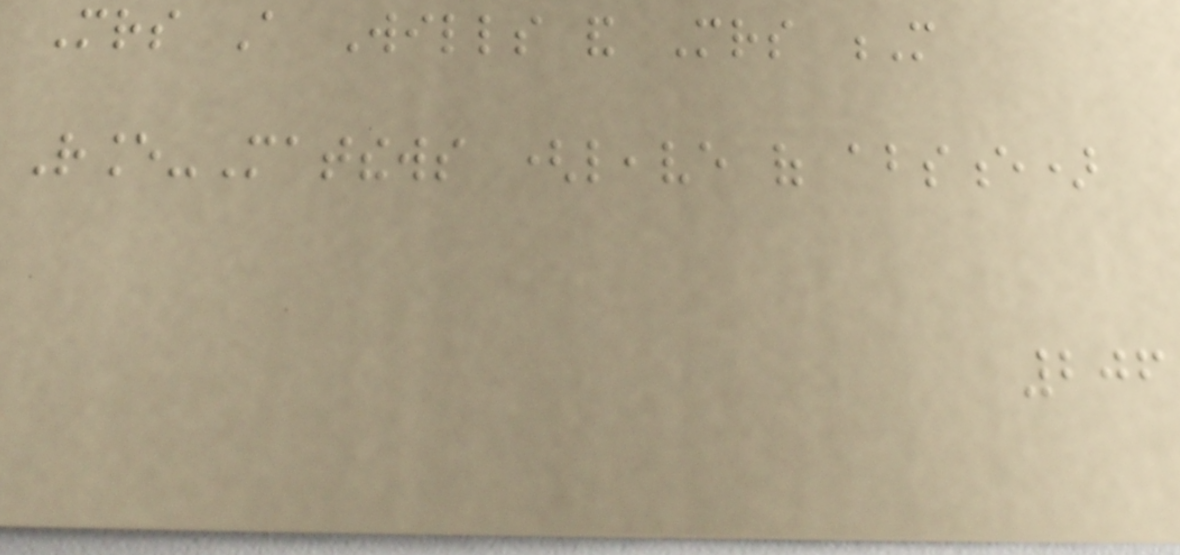Mrs A Wills and Mrs M
Rance-Matthews (leave of absence)
206
